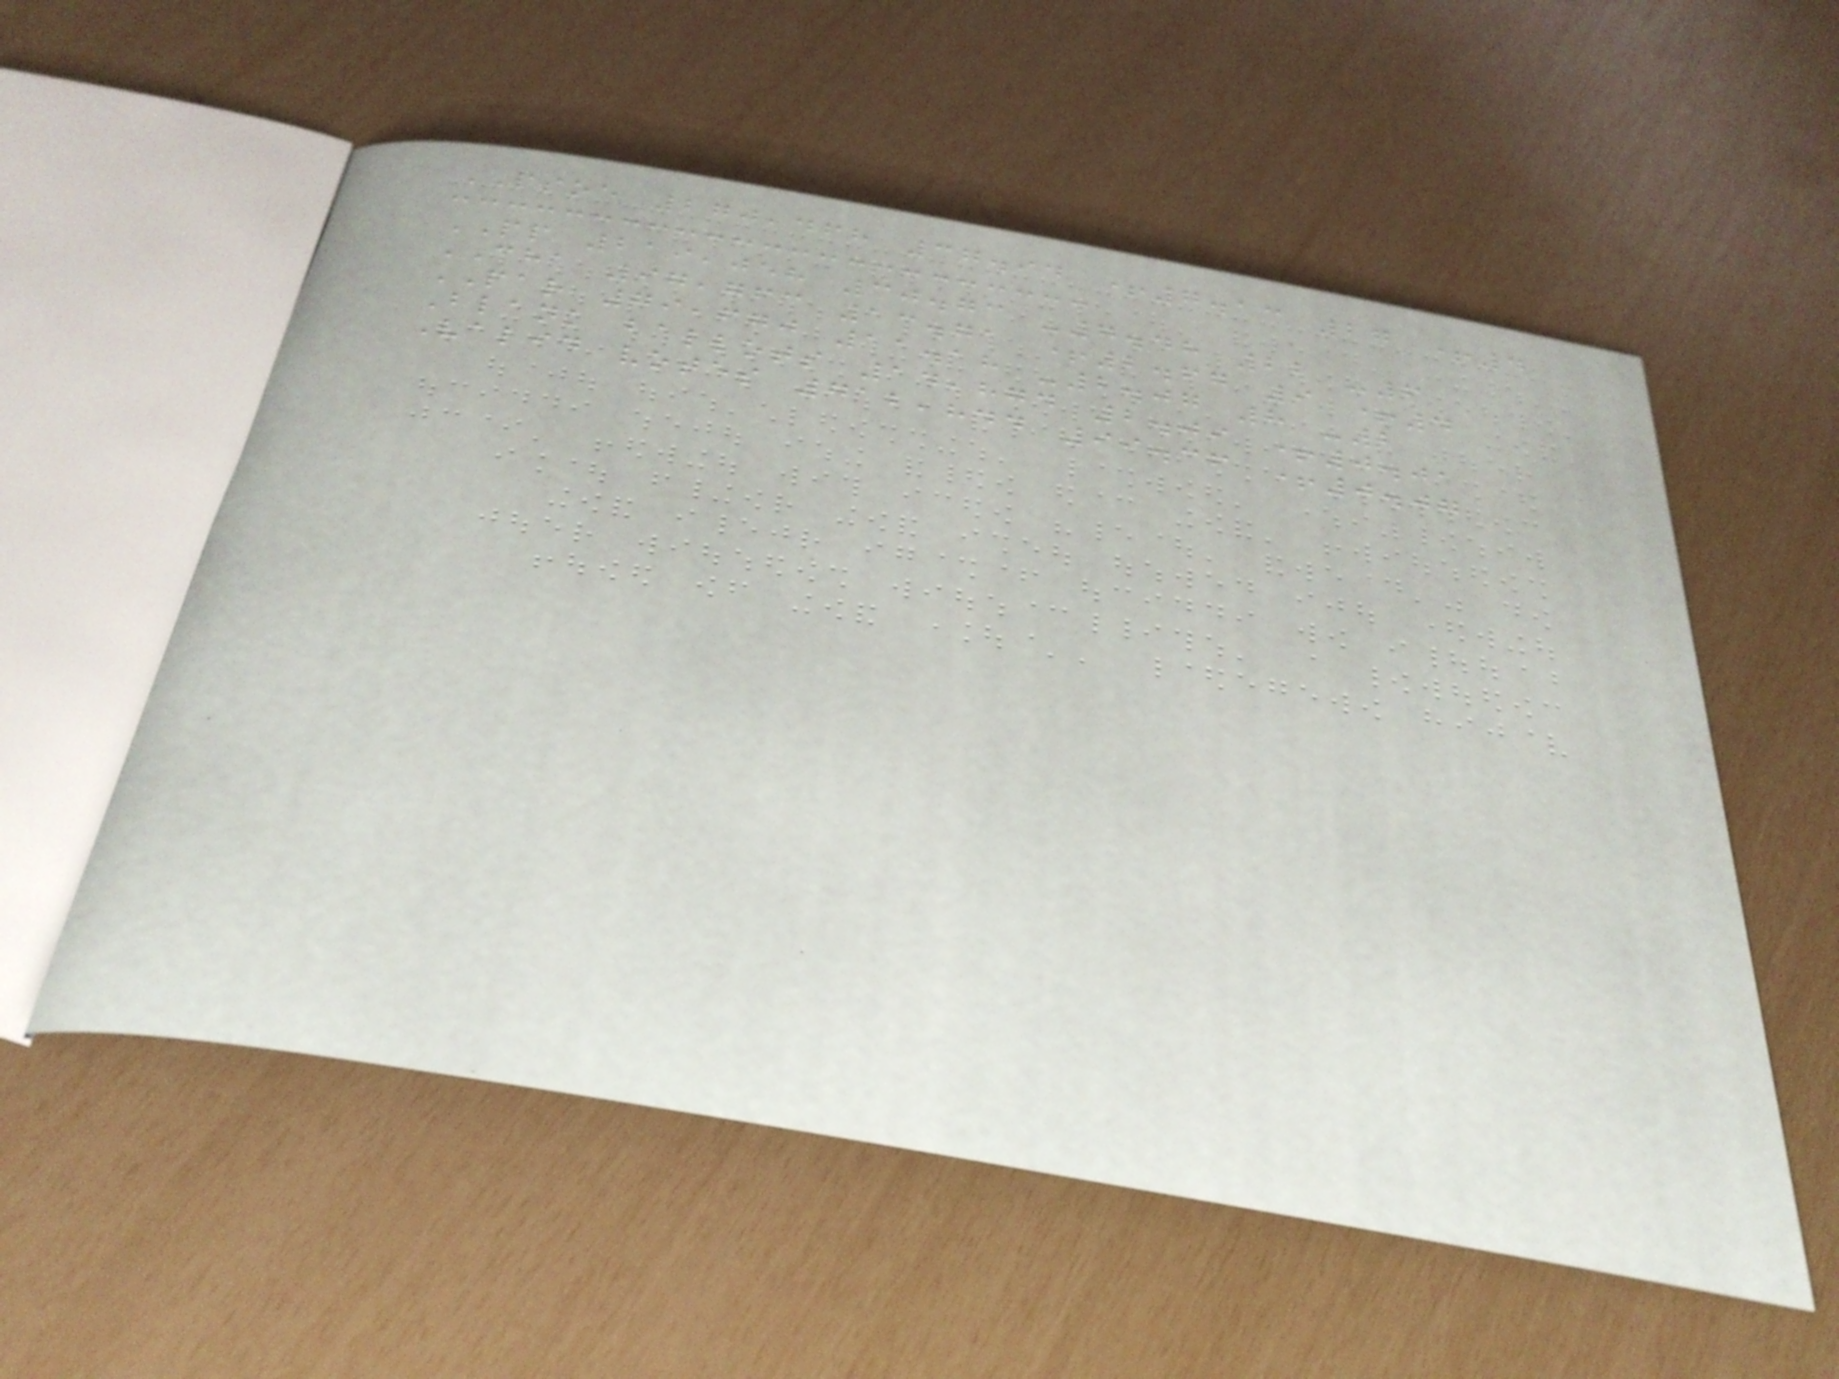PSOE 270,468 37.94 +7.13 27 +4
PP 219,058 30.73 -7.48 22 -6
CHA 97,763 13.71 +2.67 9 +4
PAR 79,670 11.18 -2.07 8 -2
Blank ballots 14,874 2.09 +0.01
Valid votes 712,844 99.36 +0.07
